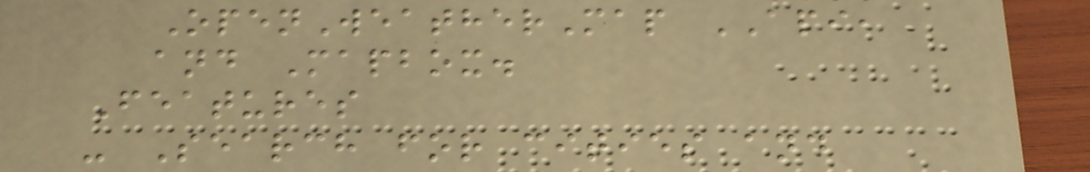OpenWeatherMap API,
and Mapbox.
Features
- Search for cities and
